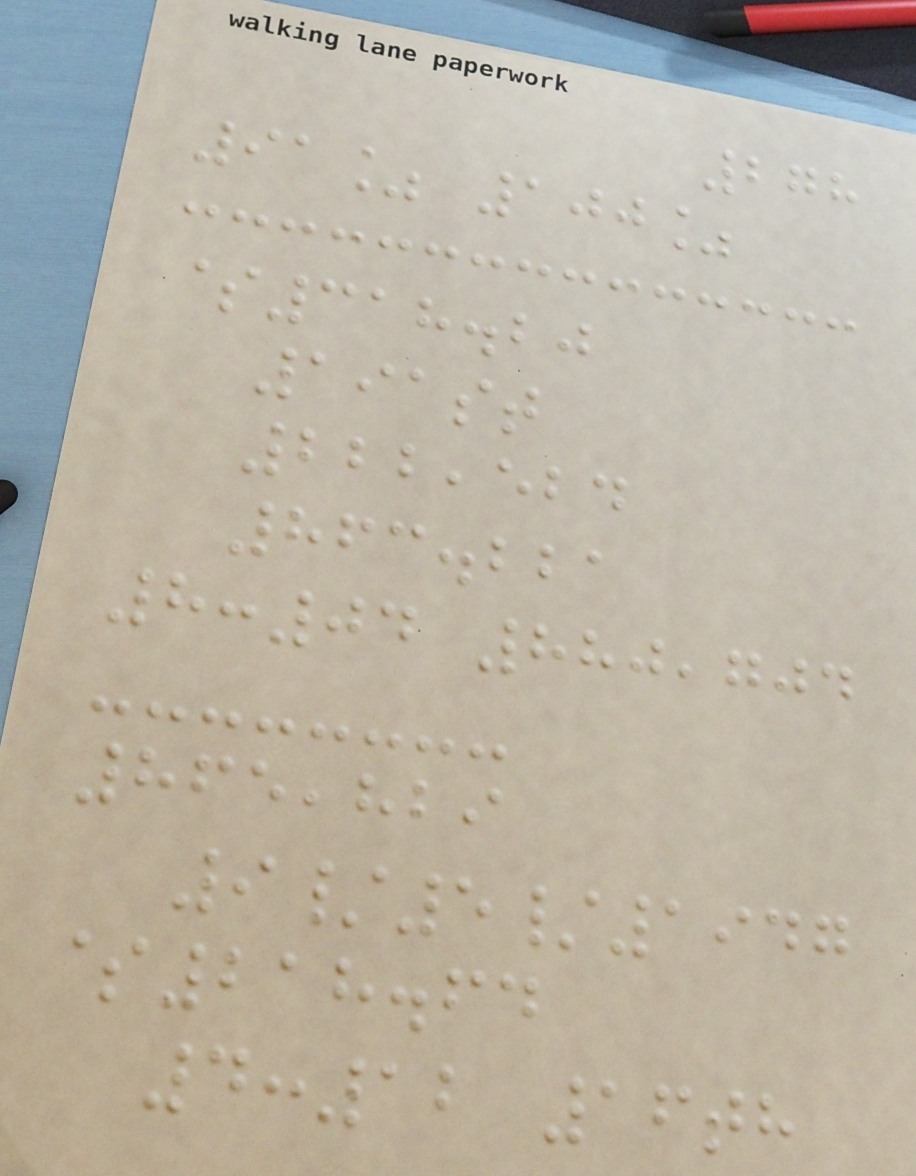278
91% 100%
$318.20
191st
222,524
863.221
8:04 880,704
865,829
9/5/1947
$218.64
4:12 16th
